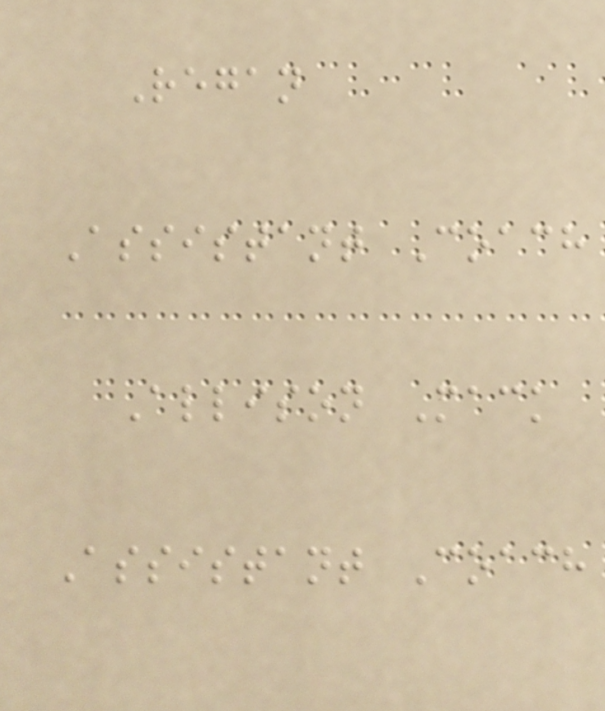Regan
Assistant Coach
Allison Mack
Assistant Coach
